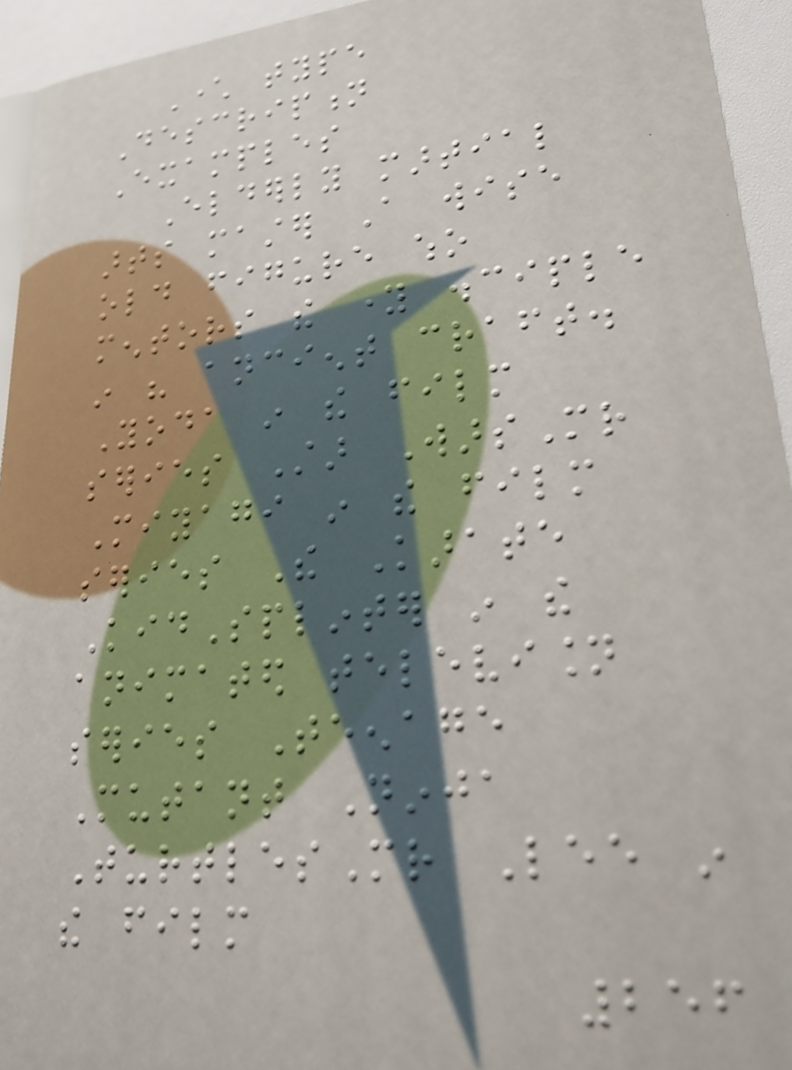Character type
Description
Examples
Elderly martial
arts master A wise
old figure who
mentors the young disciple
in his ancient craft.
Yoda in the film
series Star WarsMr
Miyagi in the film
series The Karate
KidSplinter in the
animated television
series Teenage
Mutant Ninja
TurtlesMr Lee in
the film
256
